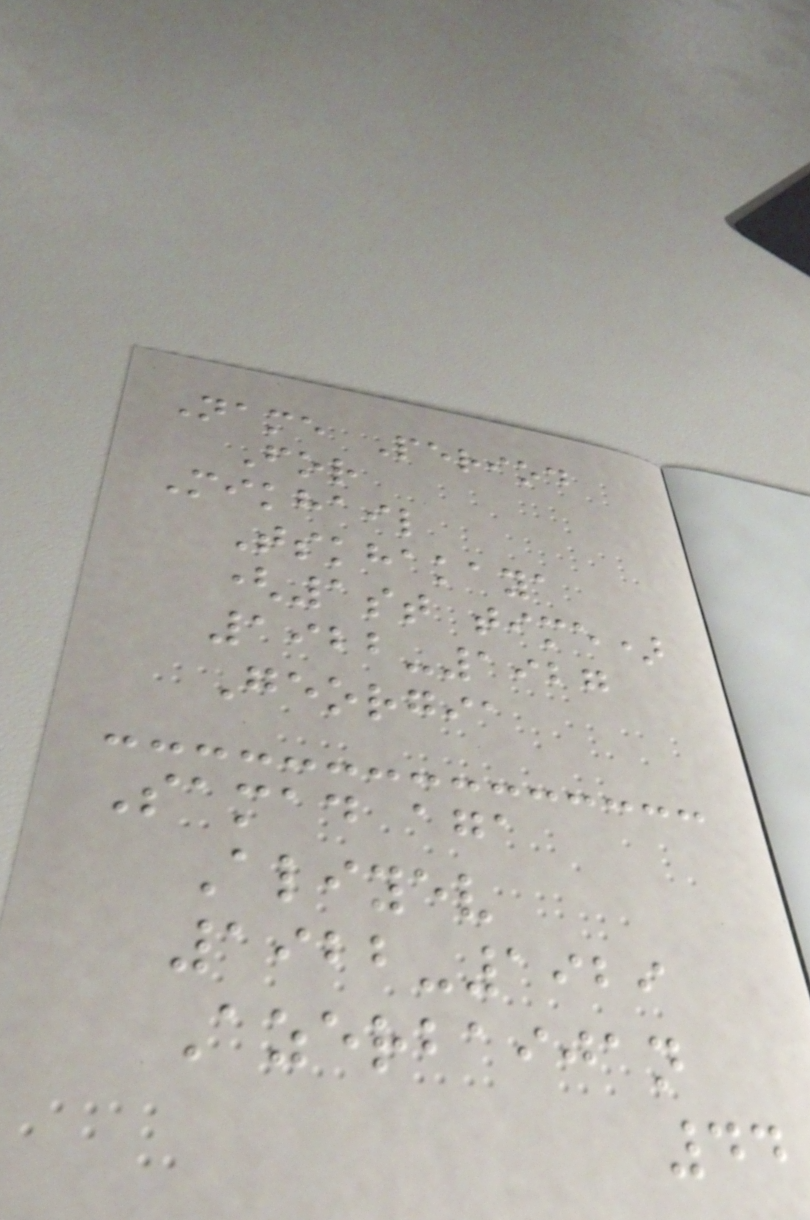Name Period
For
Mikhail
Tskhakaya
(1st time)
1922-1927
Georgia
Samad aga
Aliyev
1922-1929
Azerbaijan
44
